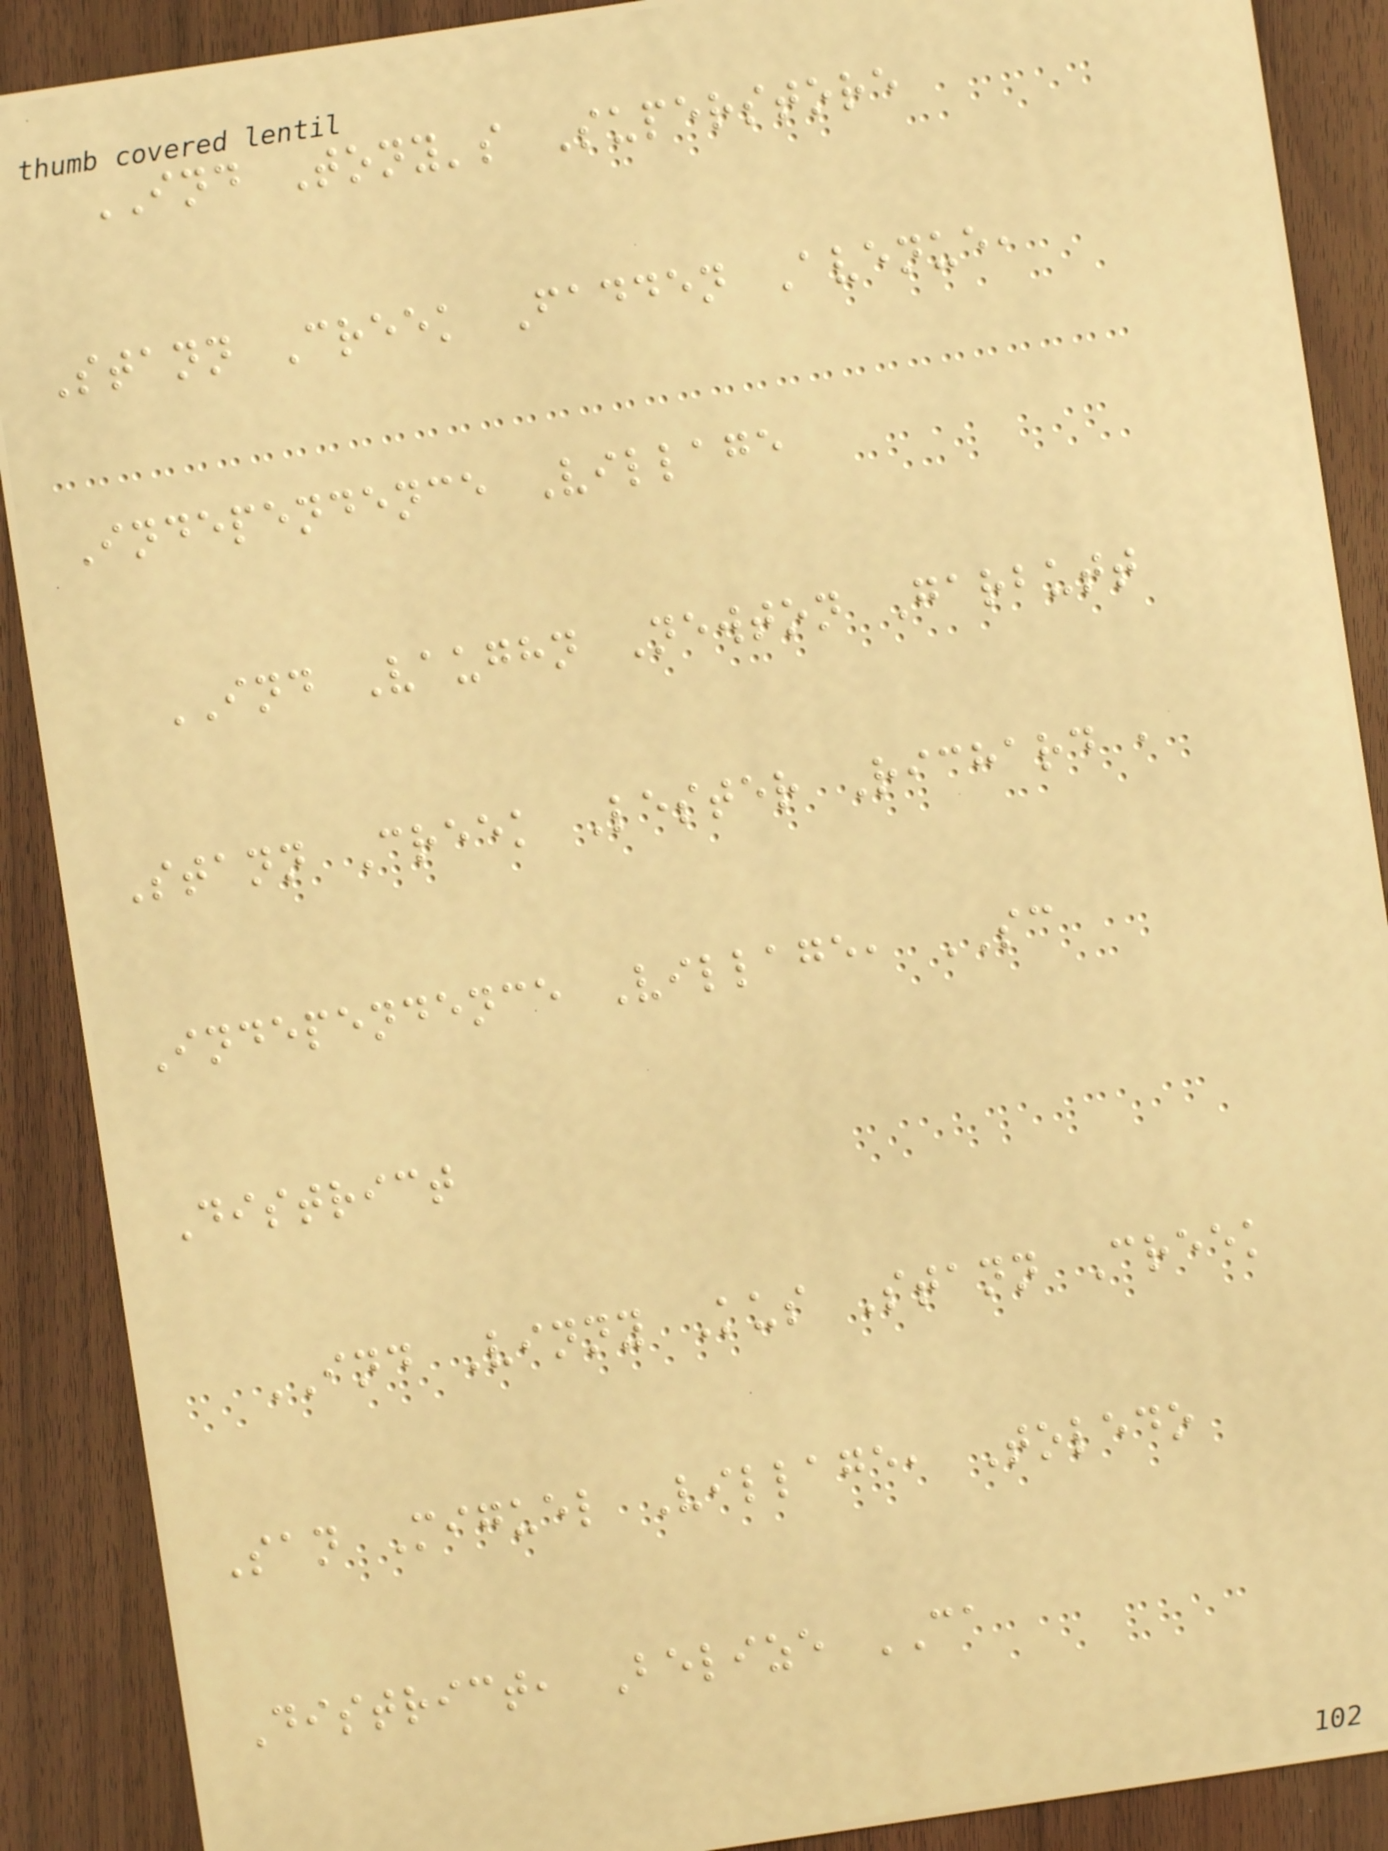IND Tony's Superstore
Stann Creek Fadden Avenue,
Independence Village
IND Vaughn Newton Garbutt
Stann Creek Lester Richard ,
Independence Village, SC
District
IND Vinny Kus Stann Creek
San Miguel Village, Toledo
District, Belize CA
